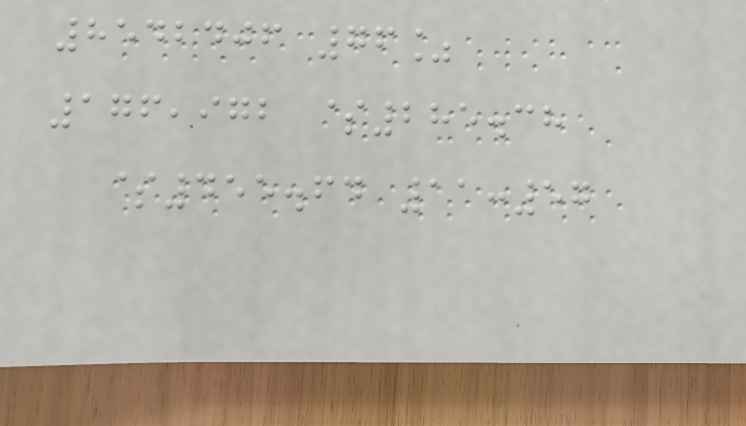8542406 76%
176,972 $285.38
$455.64 11:57
